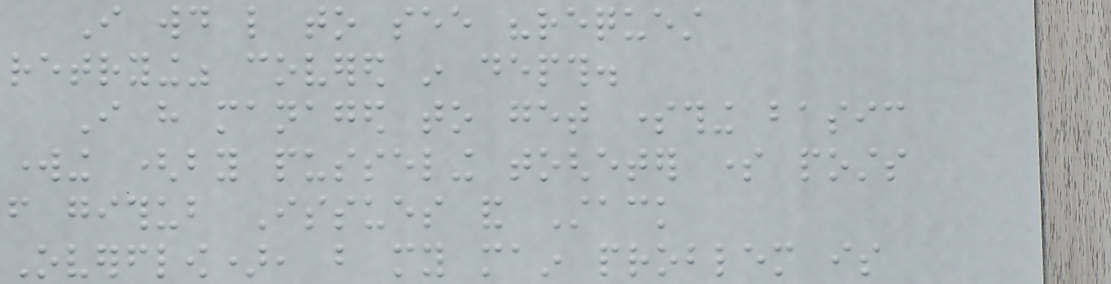I would like to see "request
retrying" covered in depth.
I have managed to get something basic
working (by pusseling togheter some posts
from github Issues and Stack
Overflow), but my main problem is
